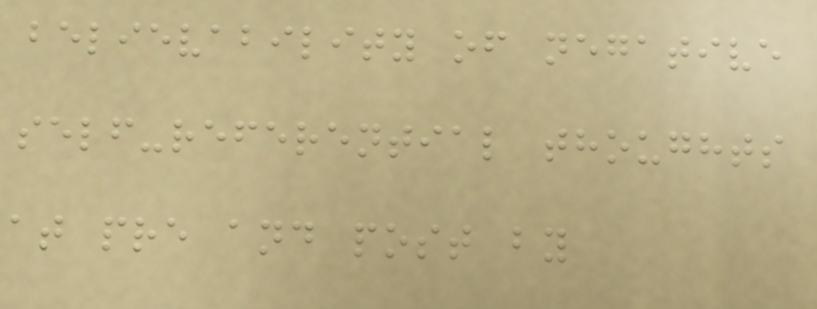believability of negative
self-referential thoughts
at pre and post by
